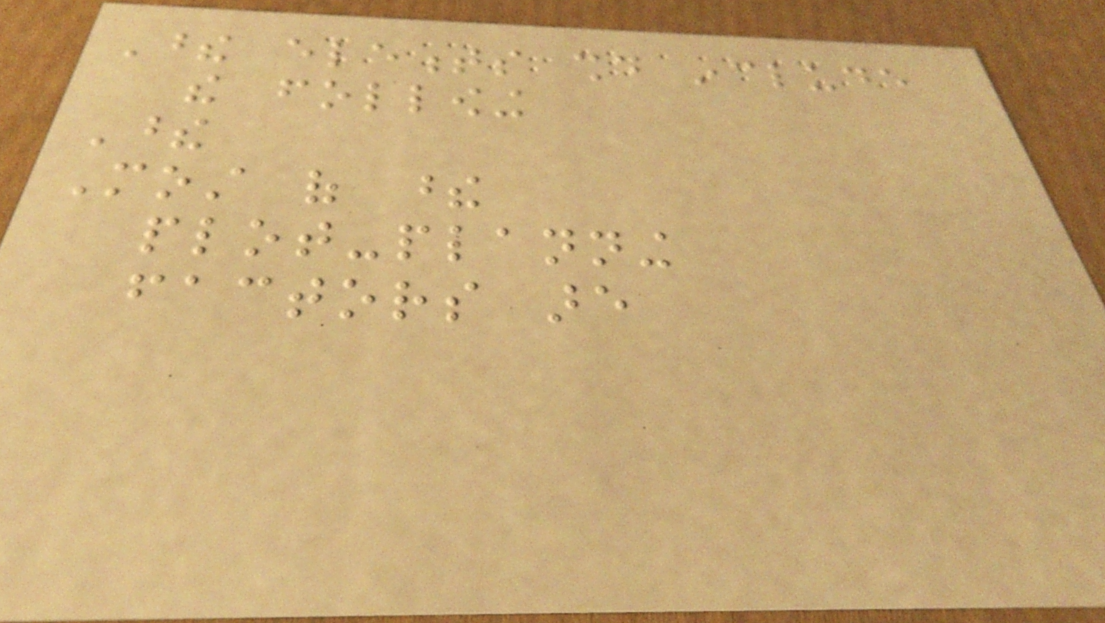These elements should include
the following
These
Most of these
plot-planning
factors are
